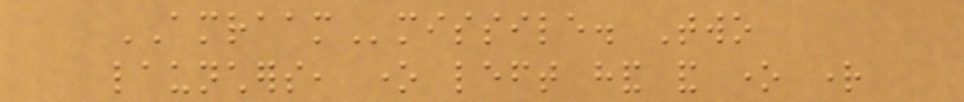AMRAAMmissile. Two
launchers, one left hand and one right
